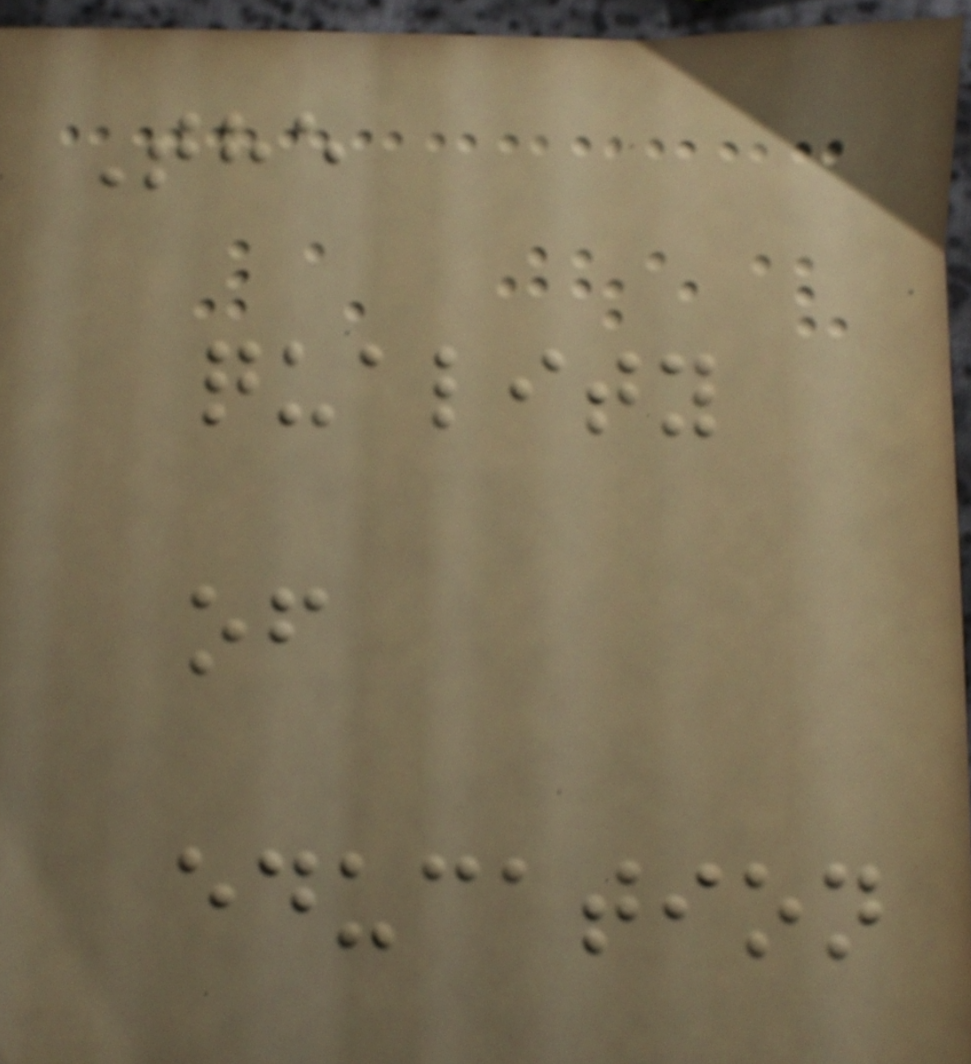The
quality
of
education
